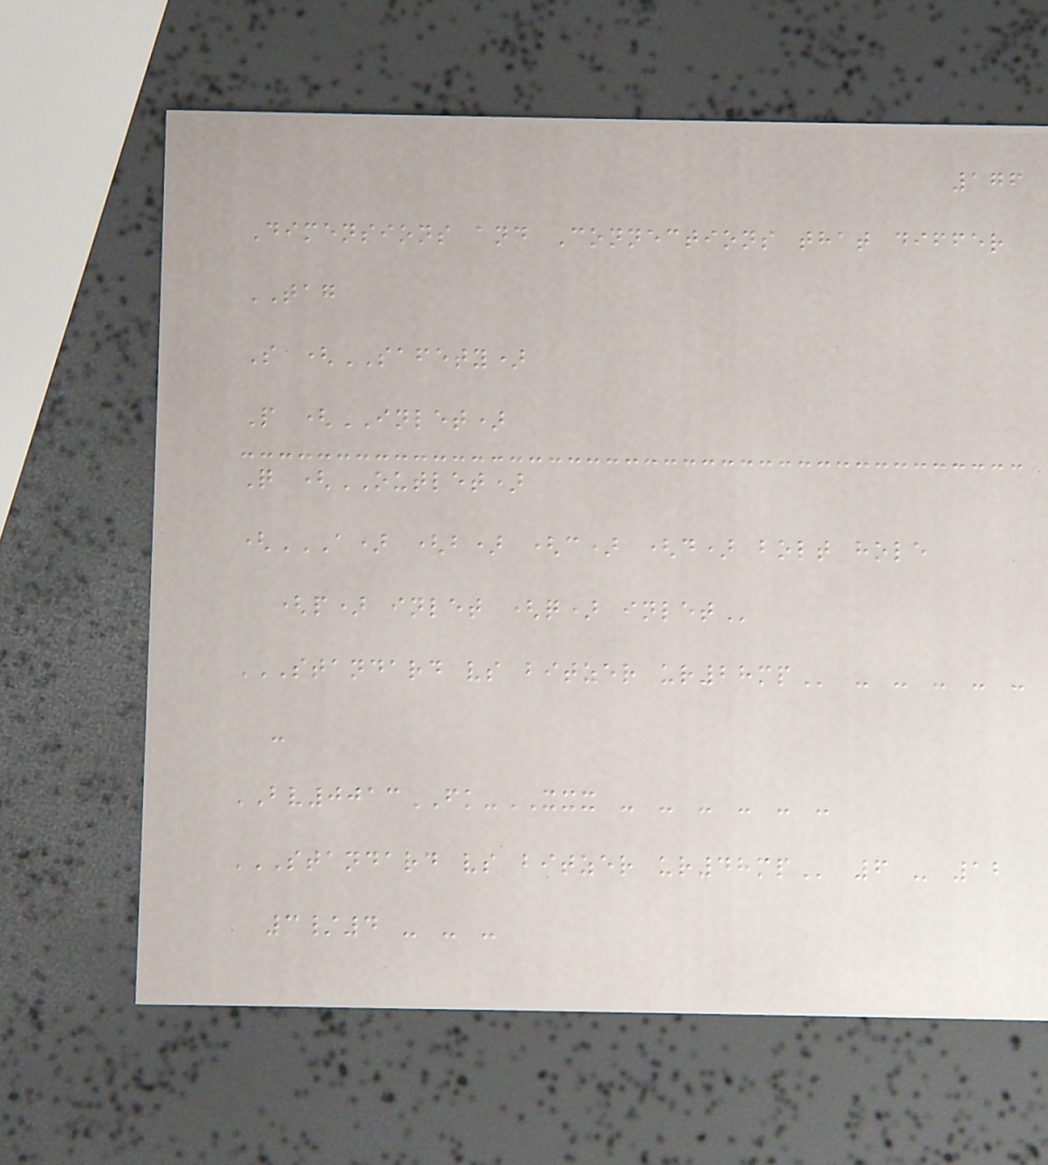176
Dimensions and Connections that differ
TAG
S (SAFETY)
P (INLET)
Q (OUTLET)
(A) (B) (C) (D) BOLT HOLE
(P) INLET (Q) INLET
STANDARD VS BITZER UR28MP - - - - -
-
BV0013FK-XXX - - - - - -
STANDARD VS BITZER UR48MP 6 - 12
3/4 - - -
